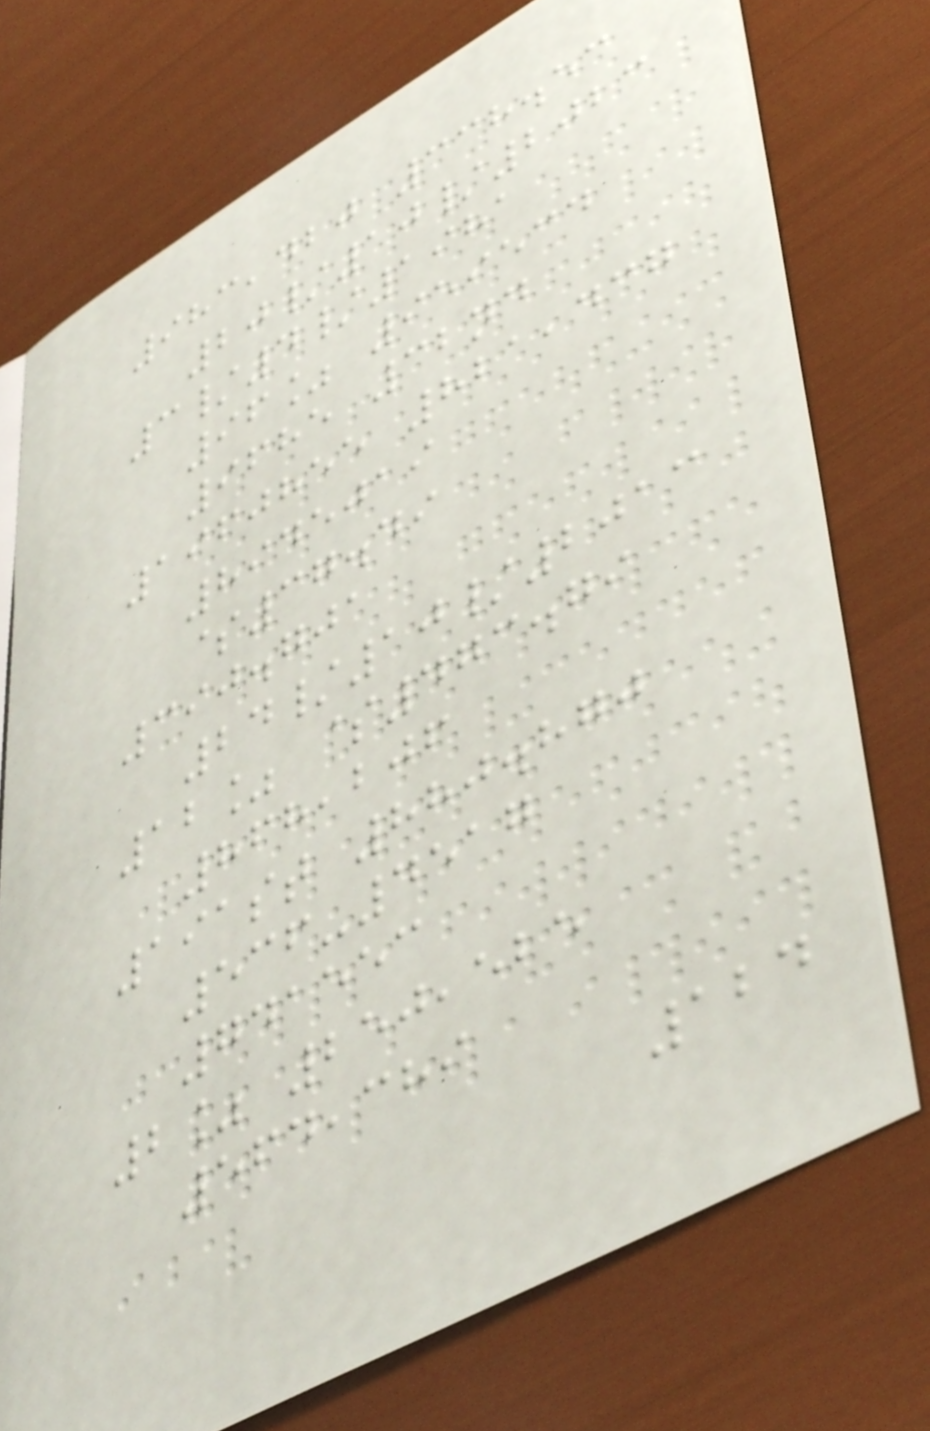983,420 338.53
20/10/2023
3/4/1981
96% 959534
9685 32nd
1960855 821,437
8945019
$37.49
390.701
24/10/2013
12% $473.79
868,206
191st 880.870
536-4517
741553
2% 250,525
564,389
124
